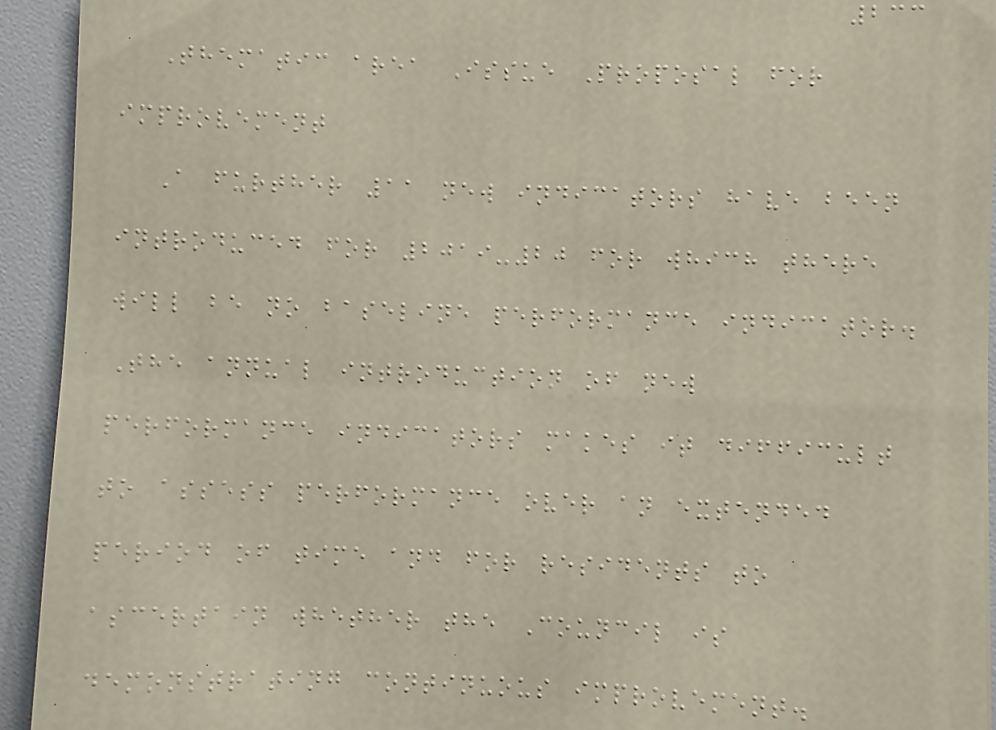233
Thematic area Issue Proposal for
improvement
A further 11 new indicators have been
introduced for 2019-20 for which there
will be no baseline performance indicator.
The annual introduction of new
performance indicators makes it difficult
to assess performance over an extended
period of time and for residents to
ascertain whether the Council is
demonstrating continuous improvement.
